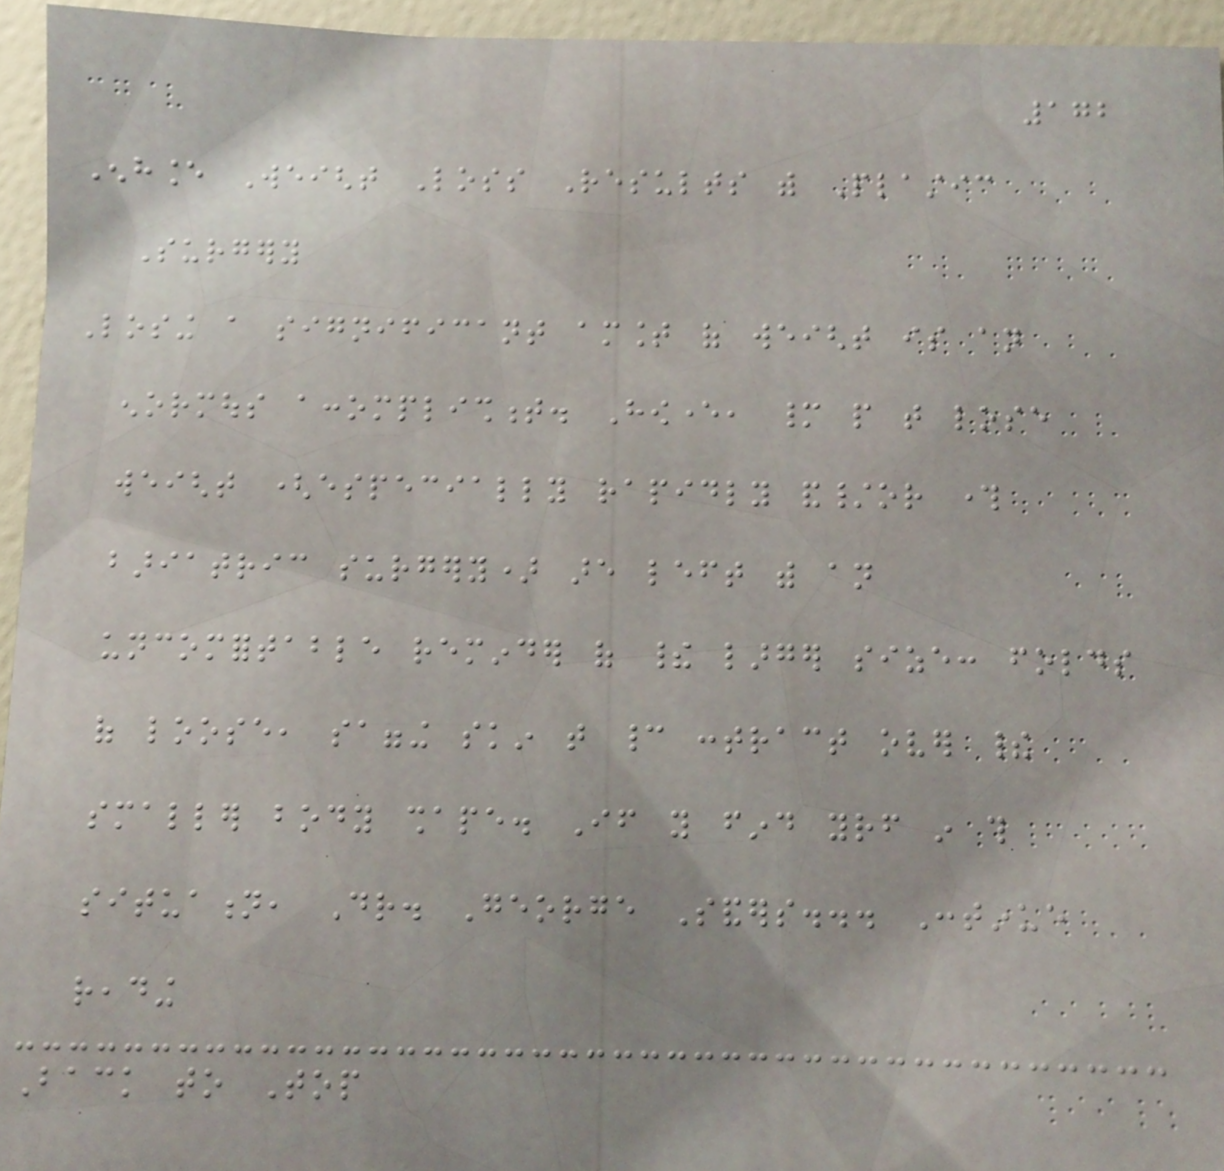172
Enhance Weight Loss Results with Plastic
Surgery
Losing a significant amount of weight is an
enormous accomplishment. However, many people that lose
weight (especially rapidly and/or through
bariatric surgery) are left with an
uncomfortable reminder of their larger size: folds
of loose, sagging skin that cannot contract over their
smaller body shape. If you find yourself in this
situation, Dr. George Sanders... Continue
reading
Back to Top
